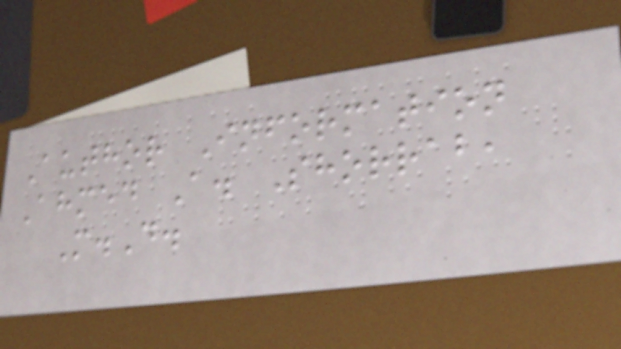Author Information
Ahmed A. Shorrab,
M.D.
